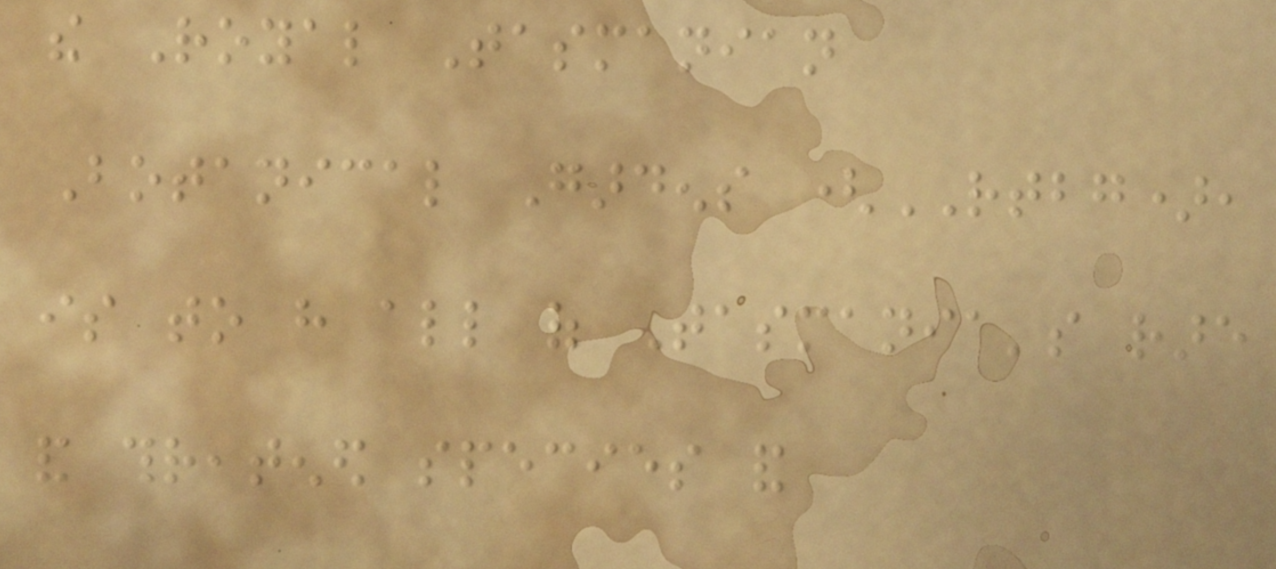the Royal Tasmanian
Botanical Gardens (RTBG),
is to have all of Tasmania's rare
and threatened species and
